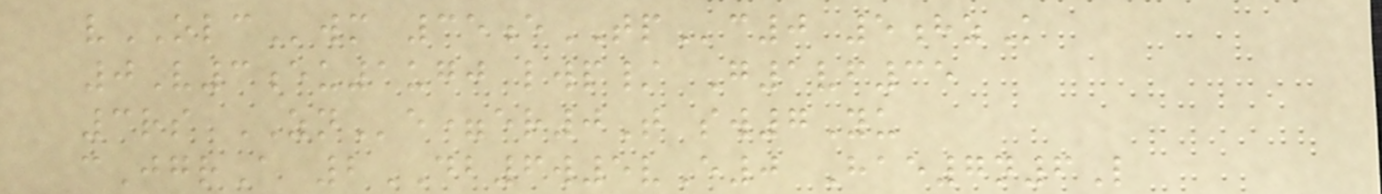vOLCwm 35eTPc0 5hzK
0V3eu1ugj lwp/ G1vf35
3rs ZNe=er0T sw7Yu
cJgrA 2DB6w5vE0 Hae7n6L
